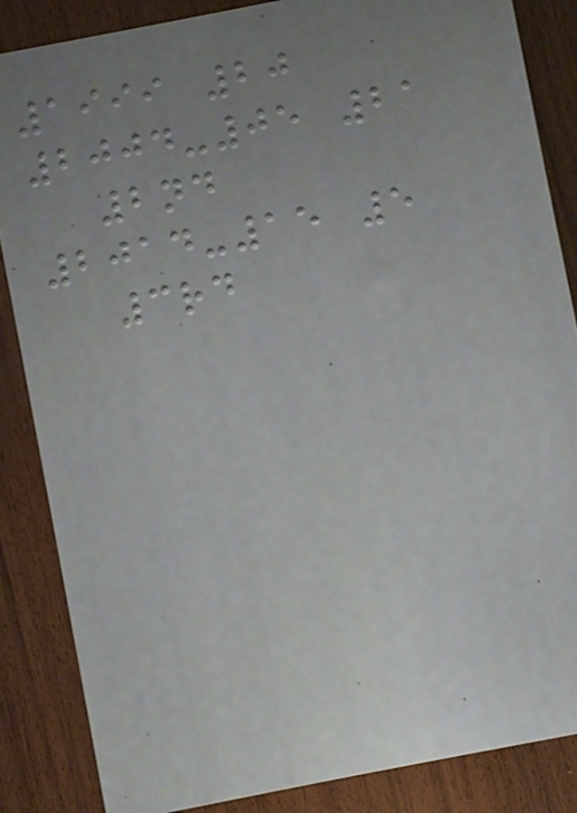1999 20
2004-05 21
2nd
2014-15 5
3rd
